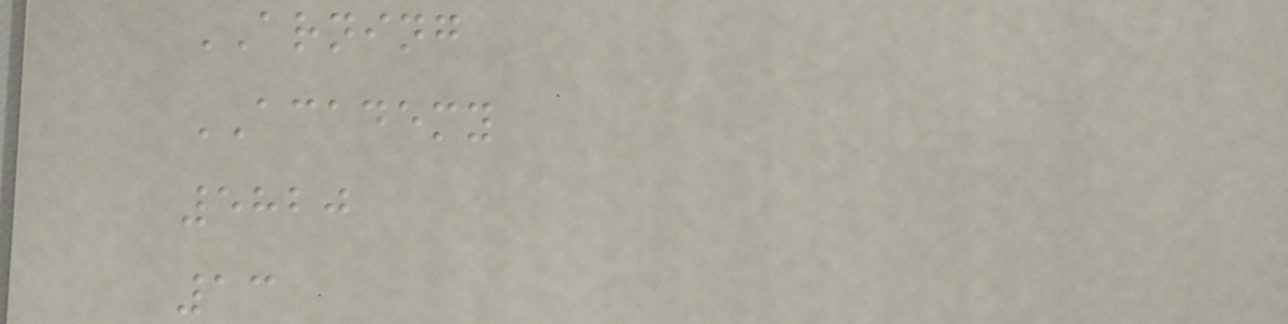ARNING
ACADEMY
5820
13
